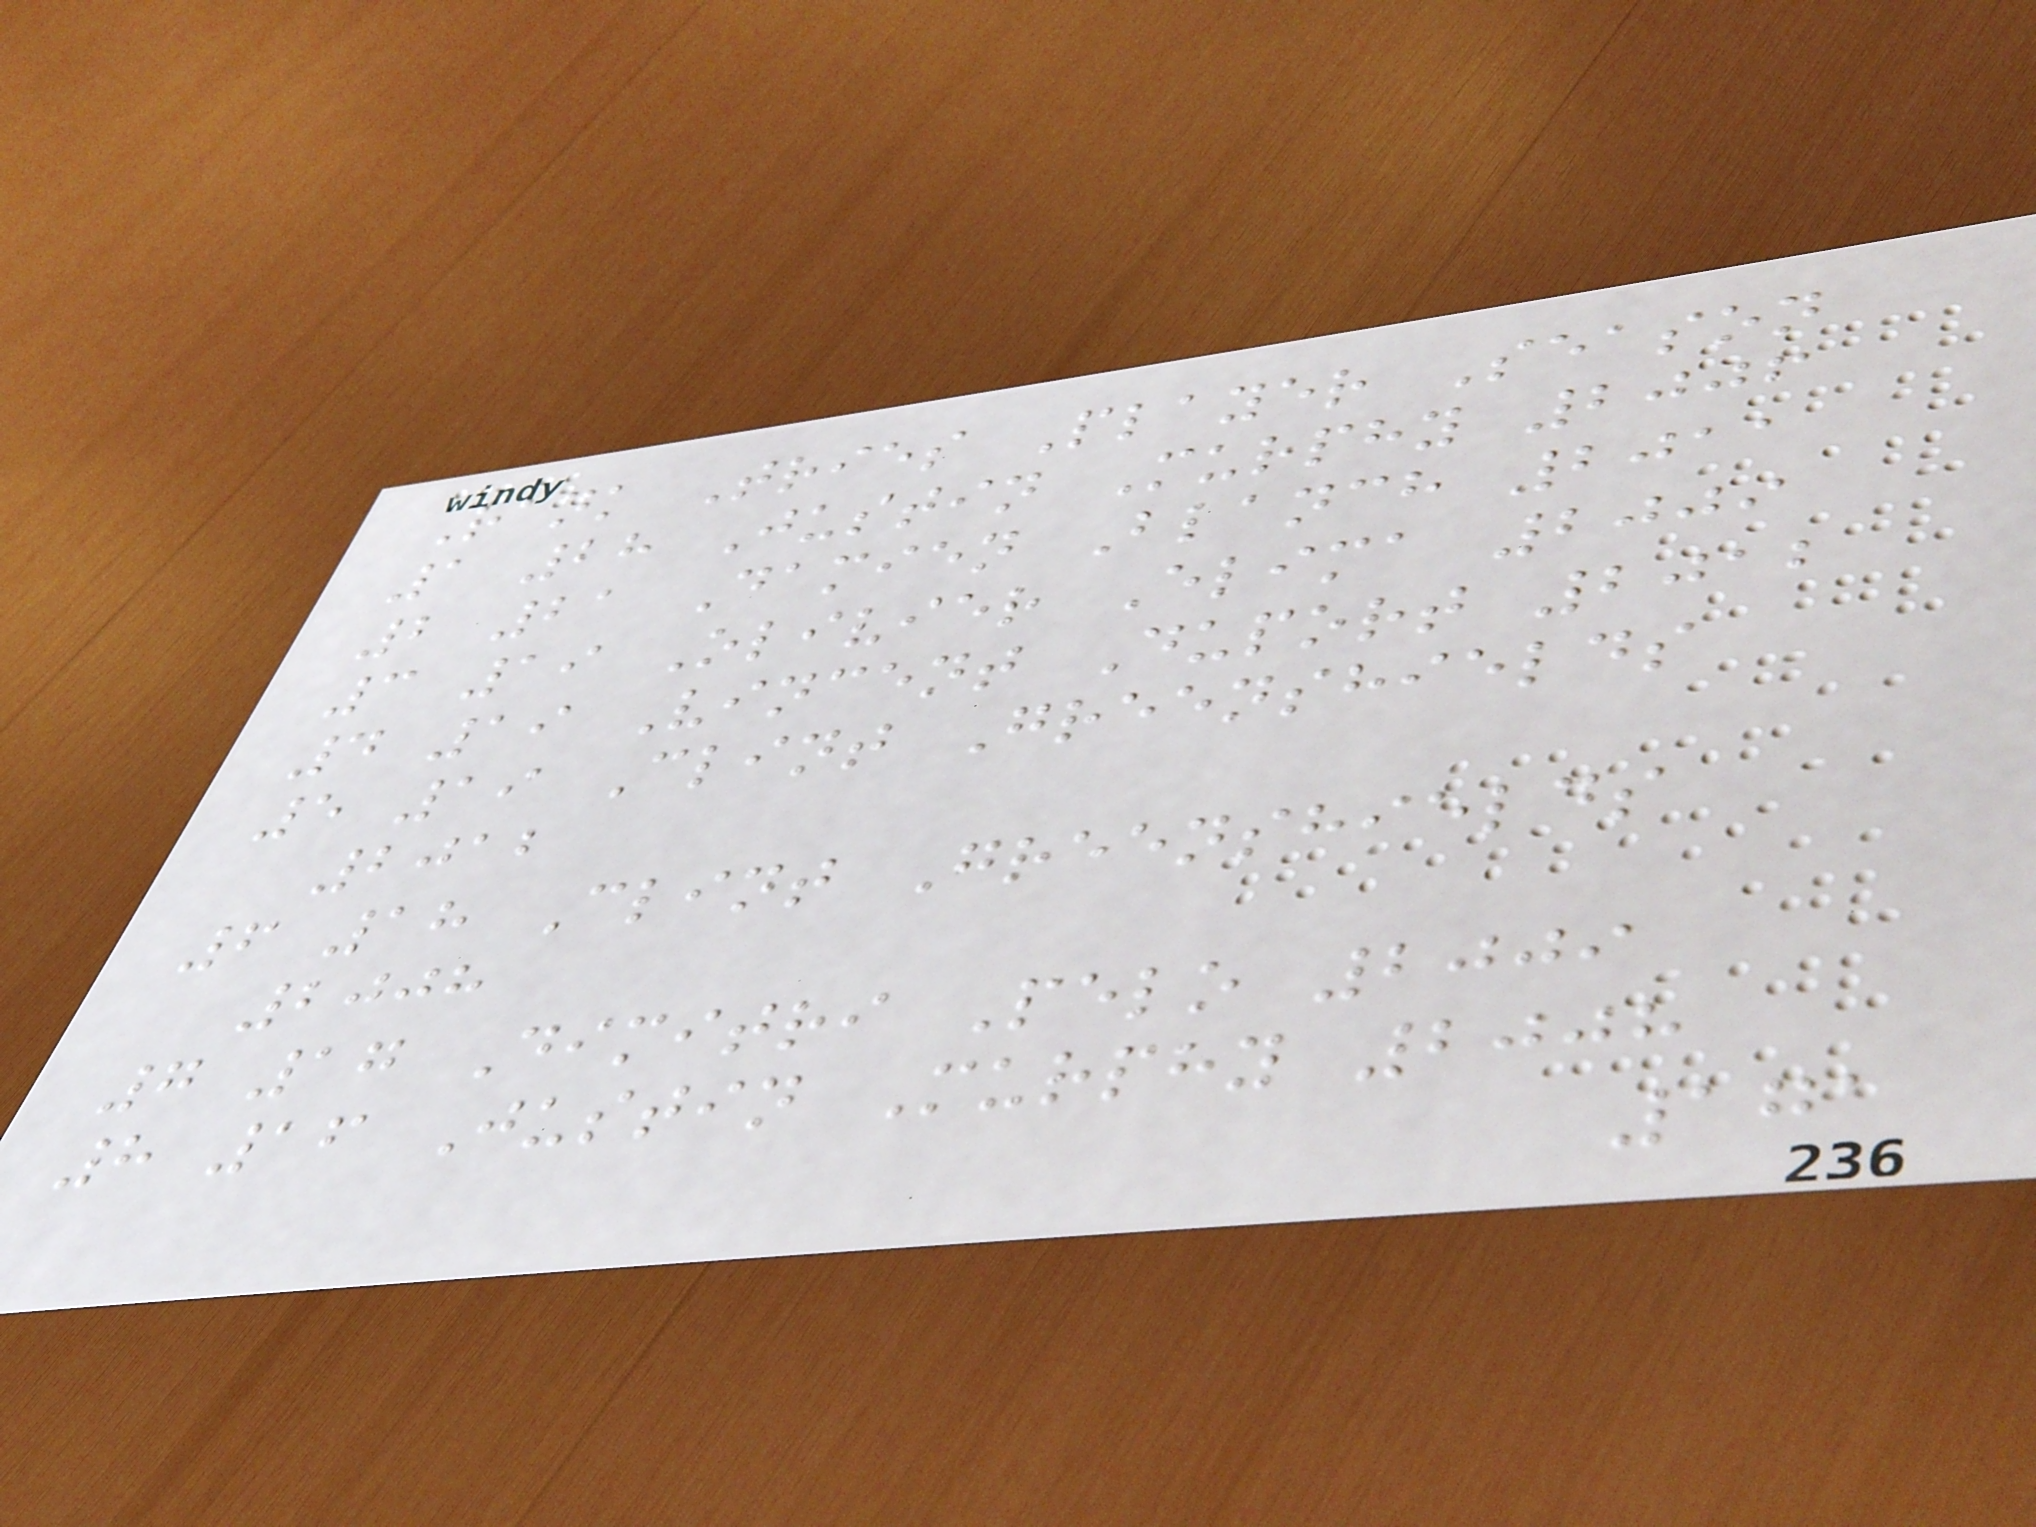Rank Tries Player Season
1 28 Justin Murphy 2006
2 21 Damien Blanch 2011
3 19 Olivier Elima 2009
4 19 Vincent Duport 2012
5 19 Clint Greenshields
2012
6 18 Clint Greenshields
2008
7 17 Dimitri Pelo 2009
8 16 Justin Murphy 2008
171
